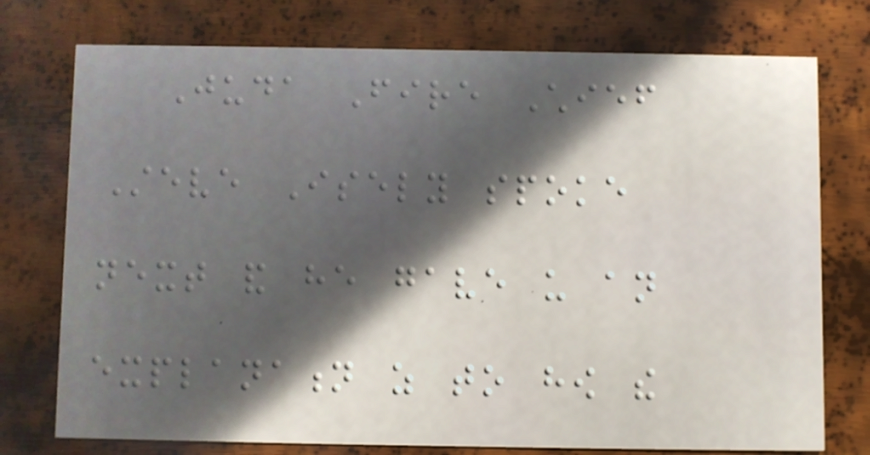Juda Fire Chief
Steve Isely spoke
next and he gave us an
explanation as to how the
